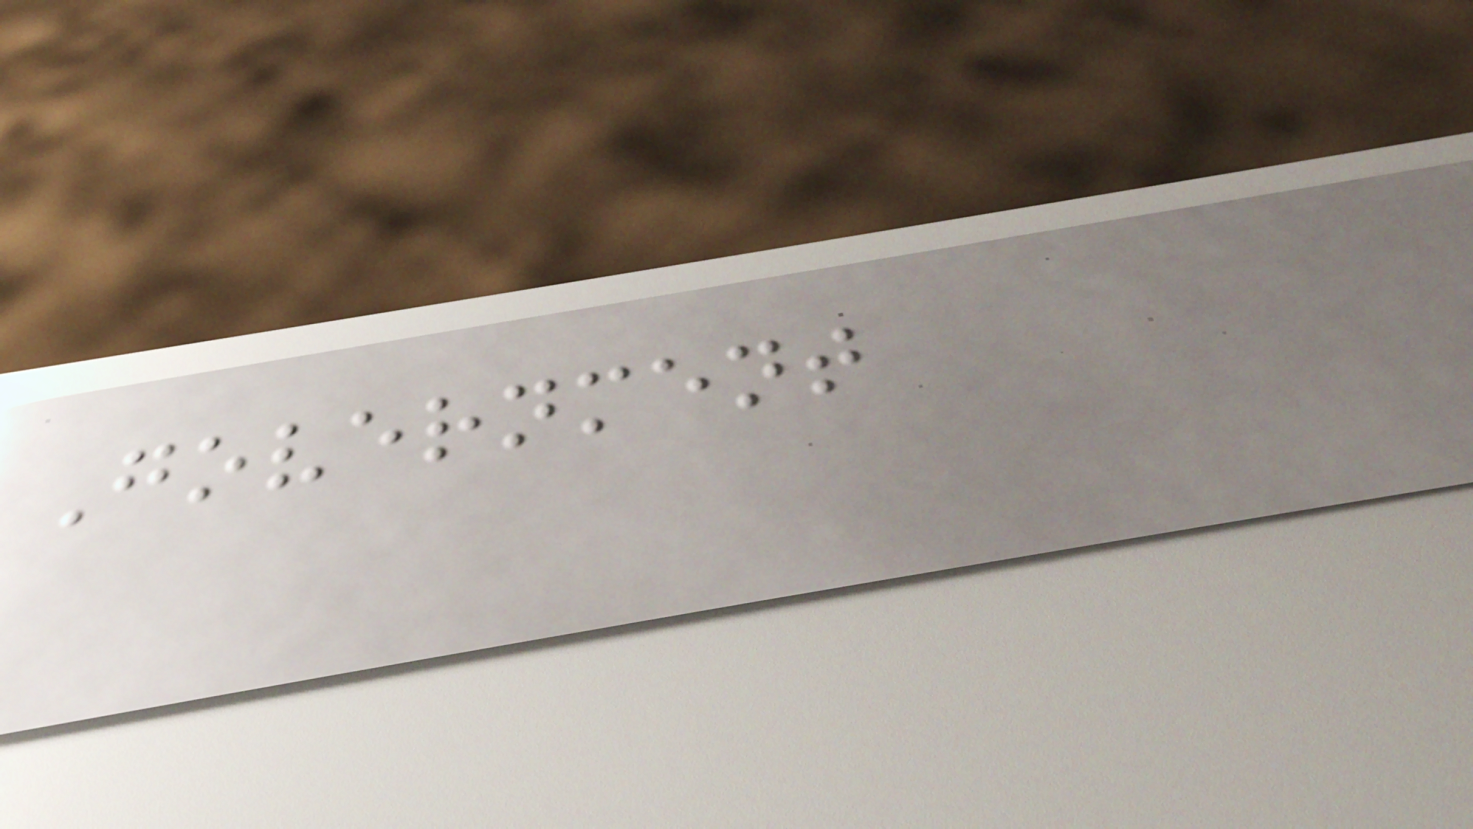Government
